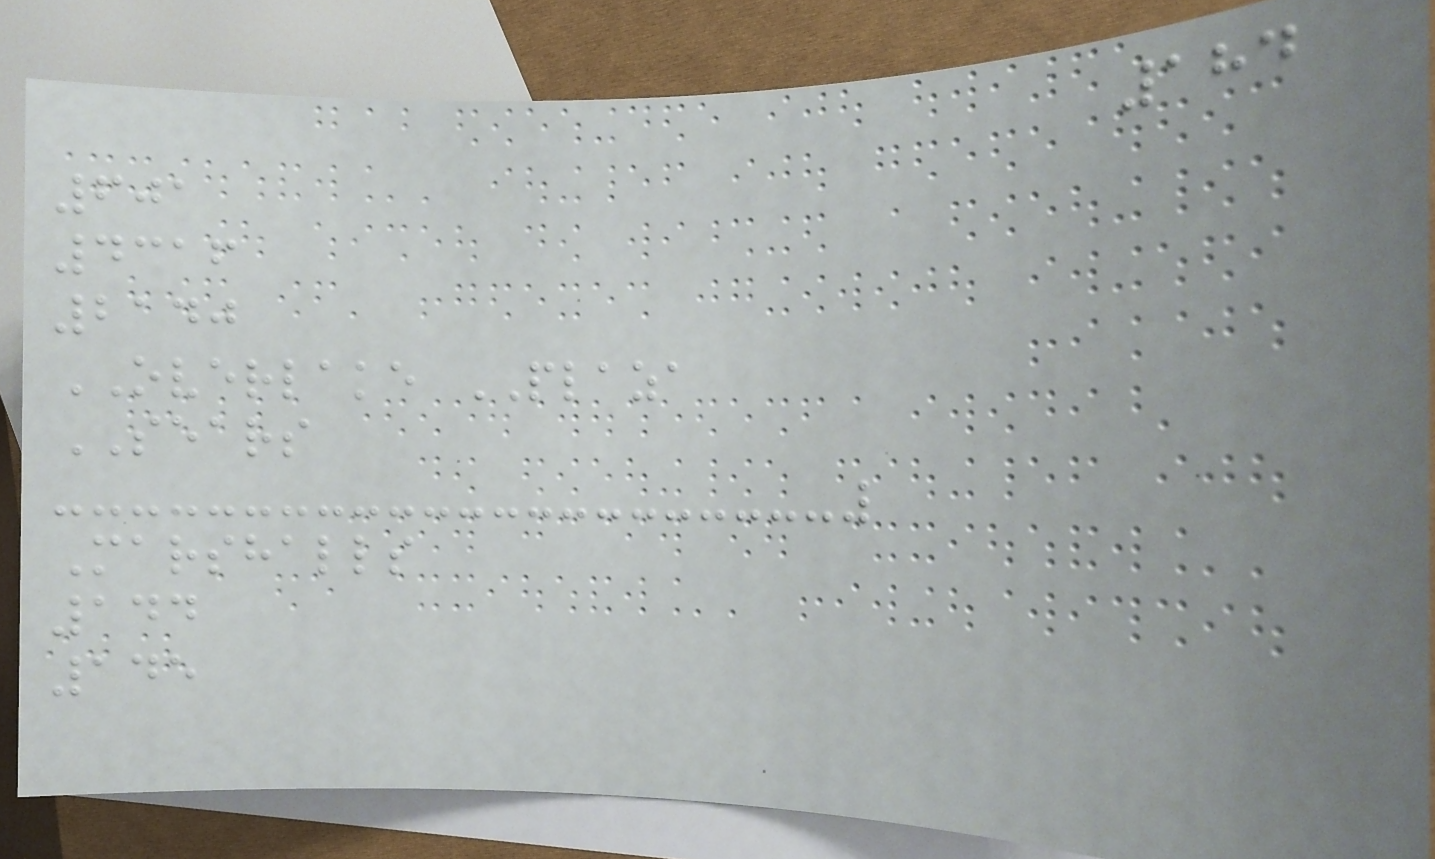184
601
4316
2140
OVERLAKE PLAZA
SEARS
Marshalls
144
145
